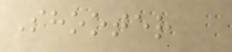Shooter
